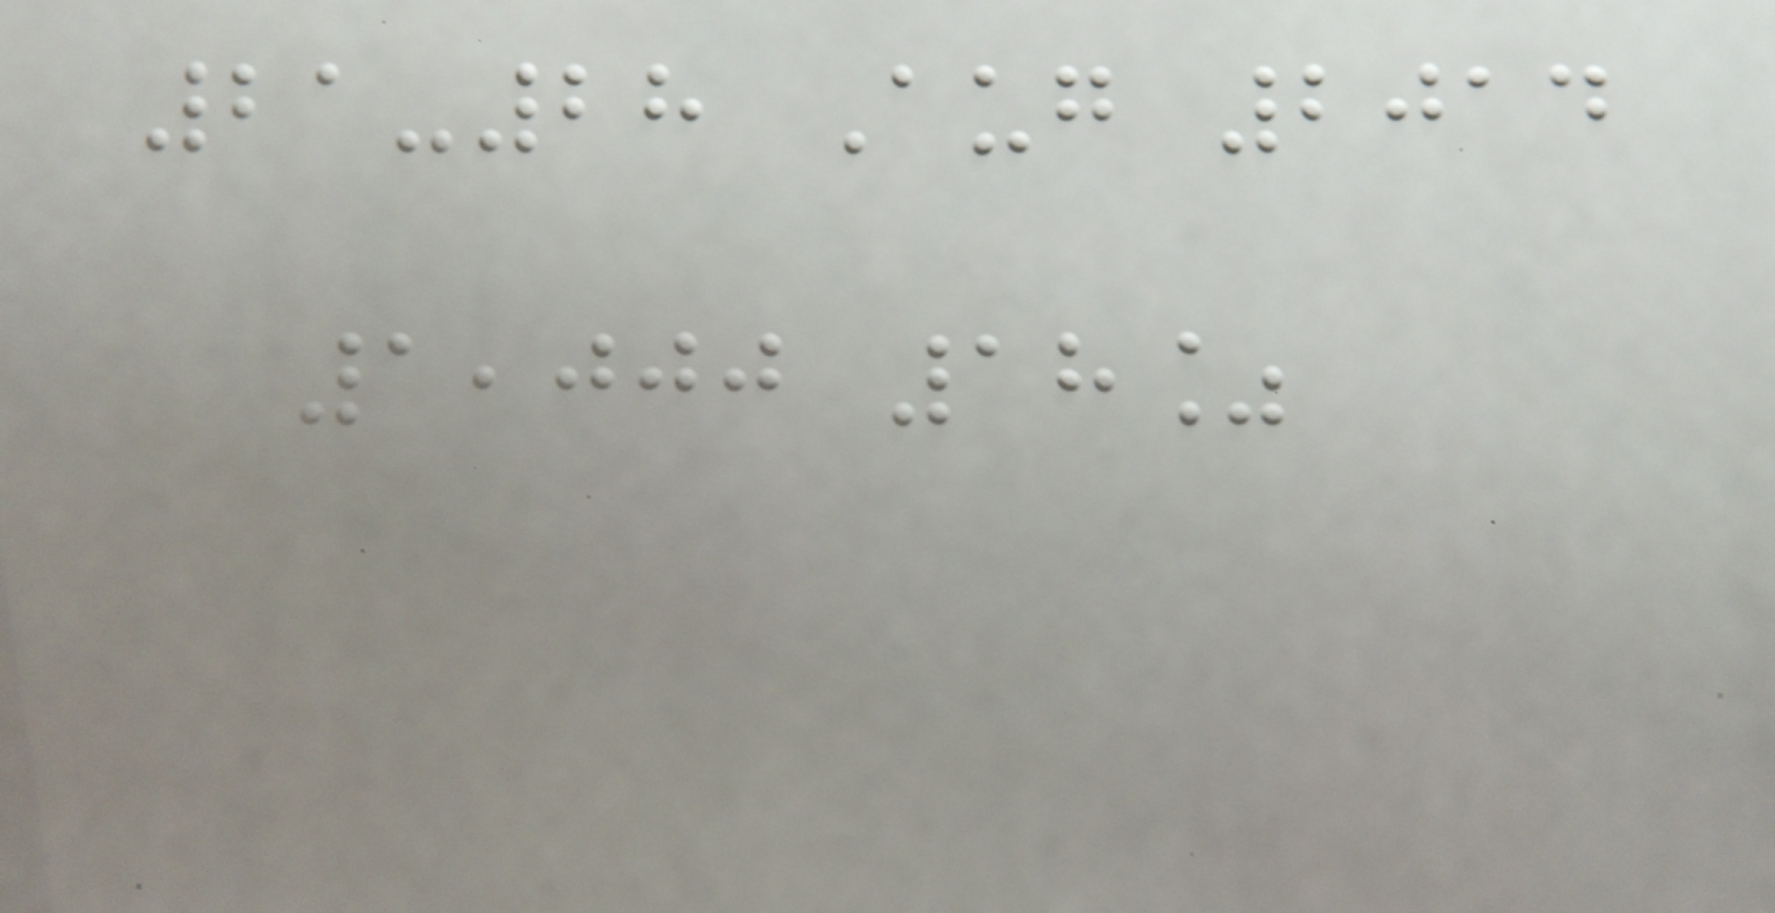21-28 Aug 2014
1,000 18%
